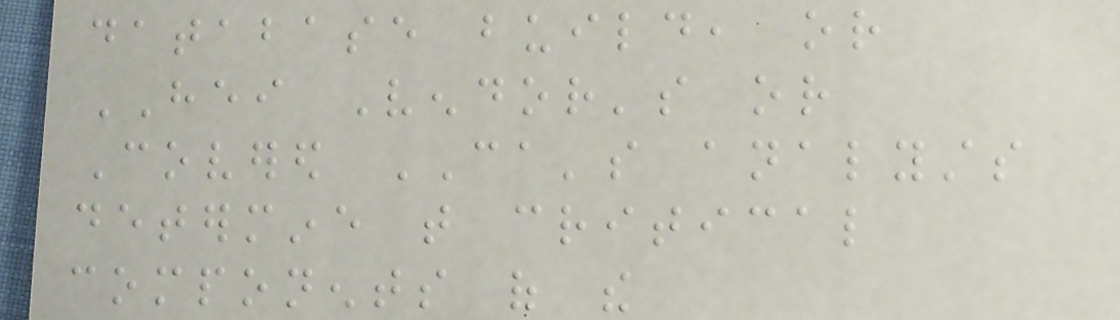database build, or
HEI Vendor's or
Covered CA's analysts
determine that critical
components of the
